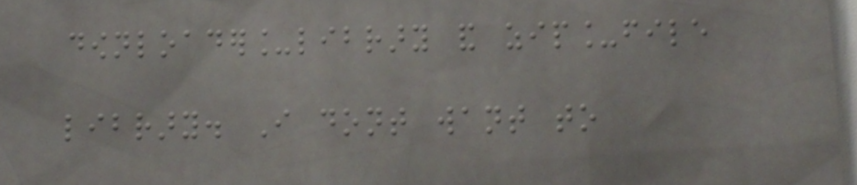downloader_library and zip_file
library. I dont want to
